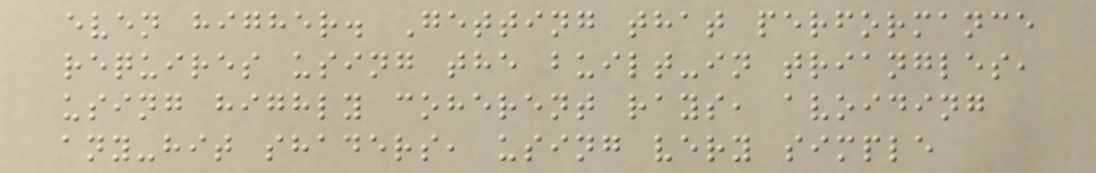even higher. Getting that performance
requires using the built-in triangles,
using highly coherent rays, avoiding
any-hit shaders, using very simple
